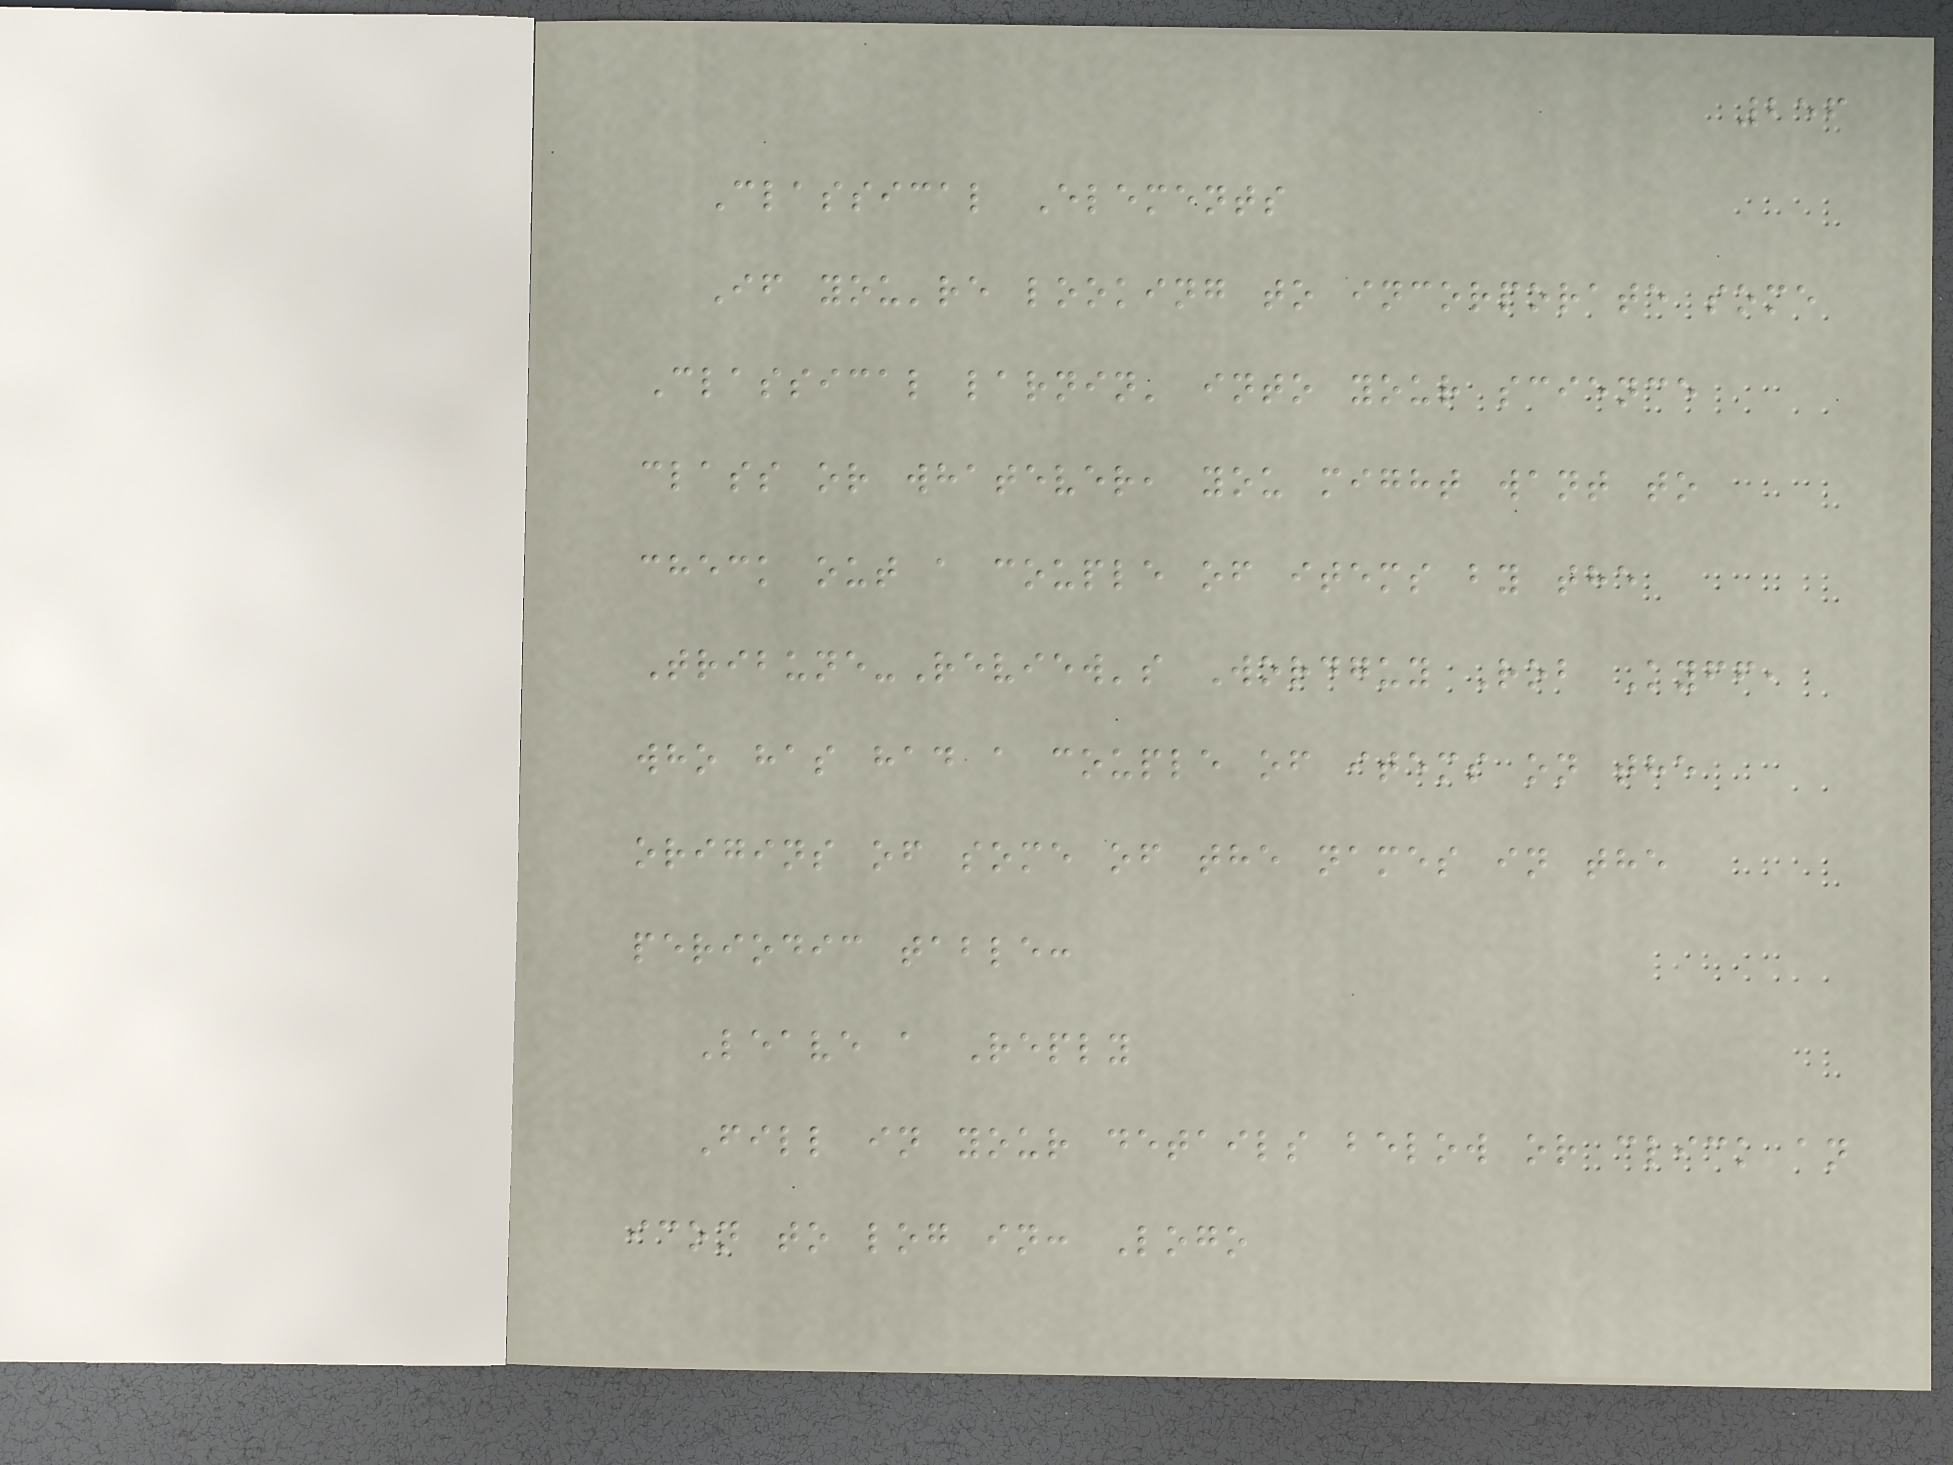256
Classical Elements
If you're looking to incorporate some
Classical larnin' into your science
class or whatever, you might want to
check out a couple of items by the
Tribune-Review's Wordguy Rob Kyff,
who has had a couple of items on the
origins of some of the names in the
periodic table:
Leave a Reply
Fill in your details below or click an
icon to log in: Logo
